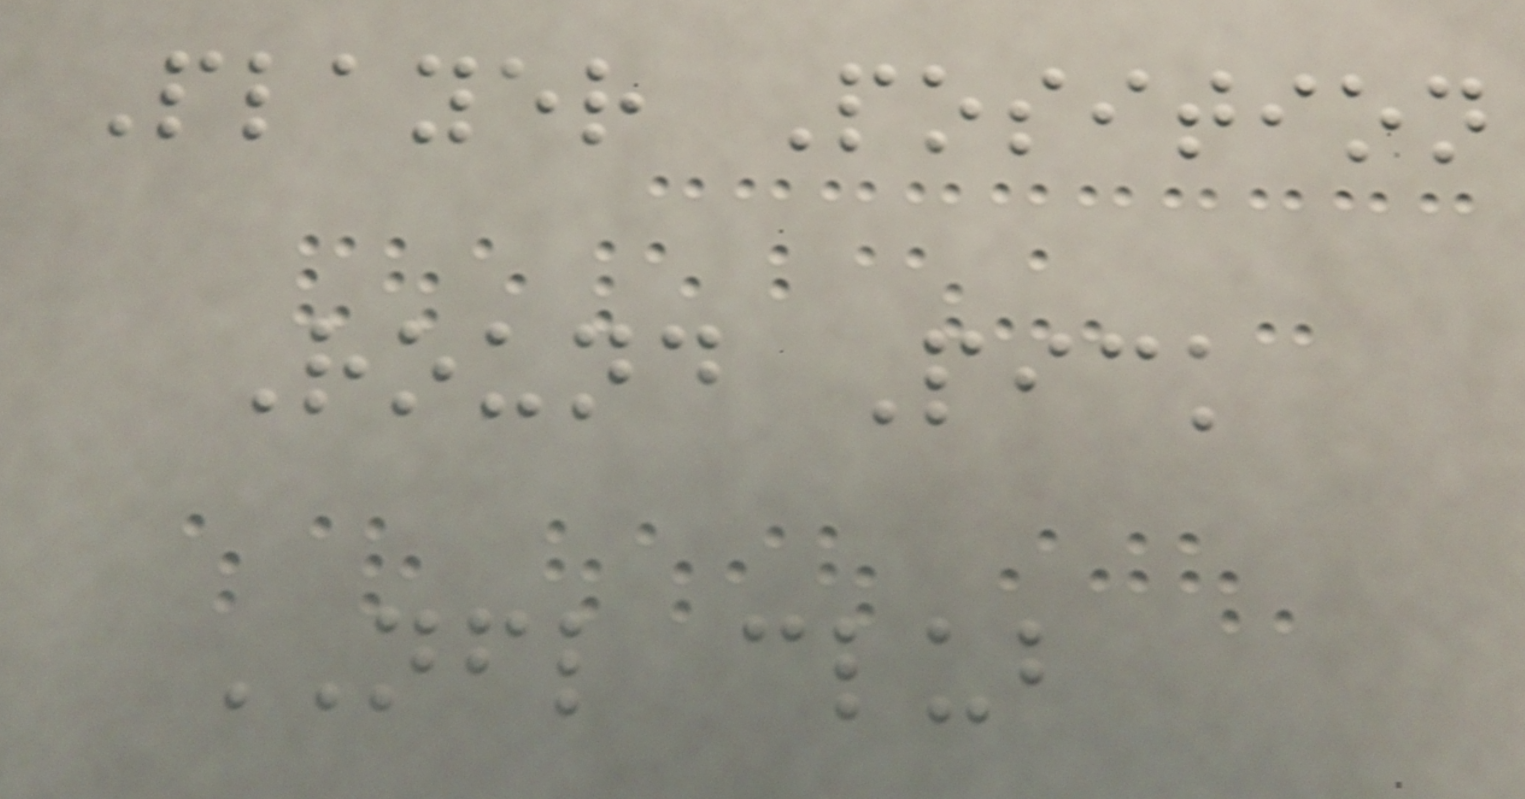Player Position
Round Pick
NFL club
